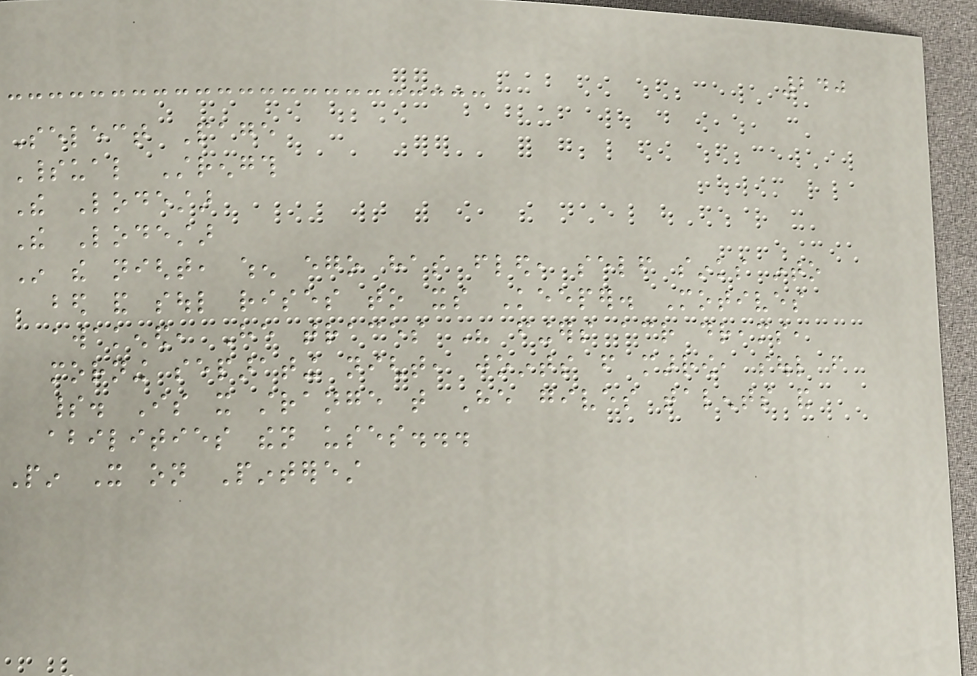240
Select Page
Spiritual Strength
The Lodestar
The Lodestar
In the night, when ego has fled, self sinks into
bed and soul rises to its Keeper. Motives
awakened, He traces His fingers across dreams,
morning separating night, joints from marrow, soul from
spirit. Is it strange that He gives talents and
abilities then uses...
Pin It on Pinterest
